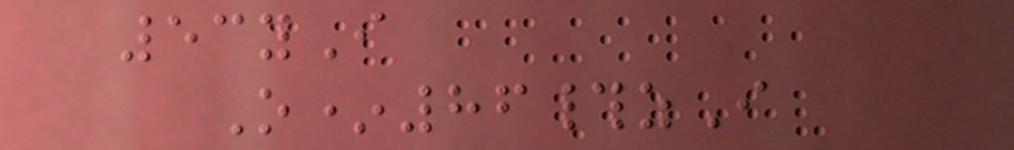53yI
O*86#zI
